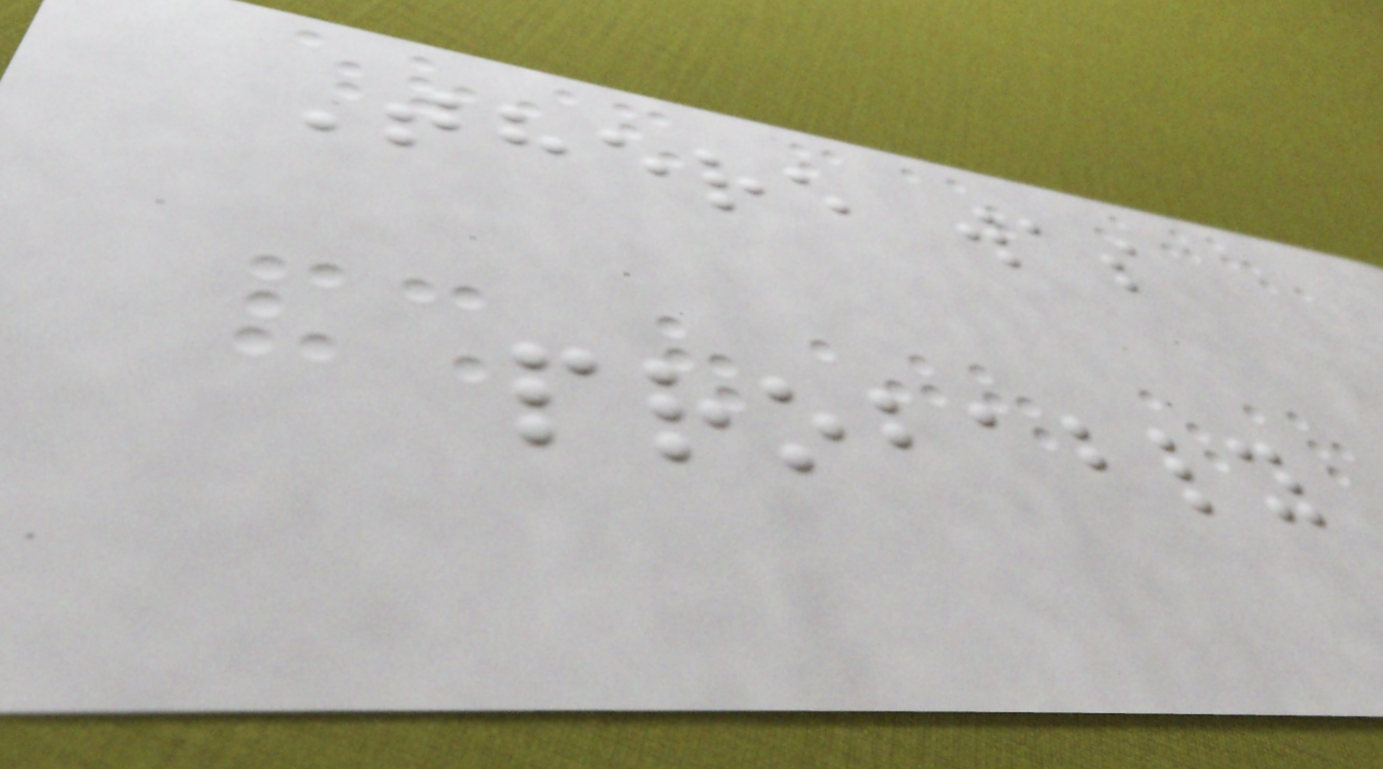There was
probably
